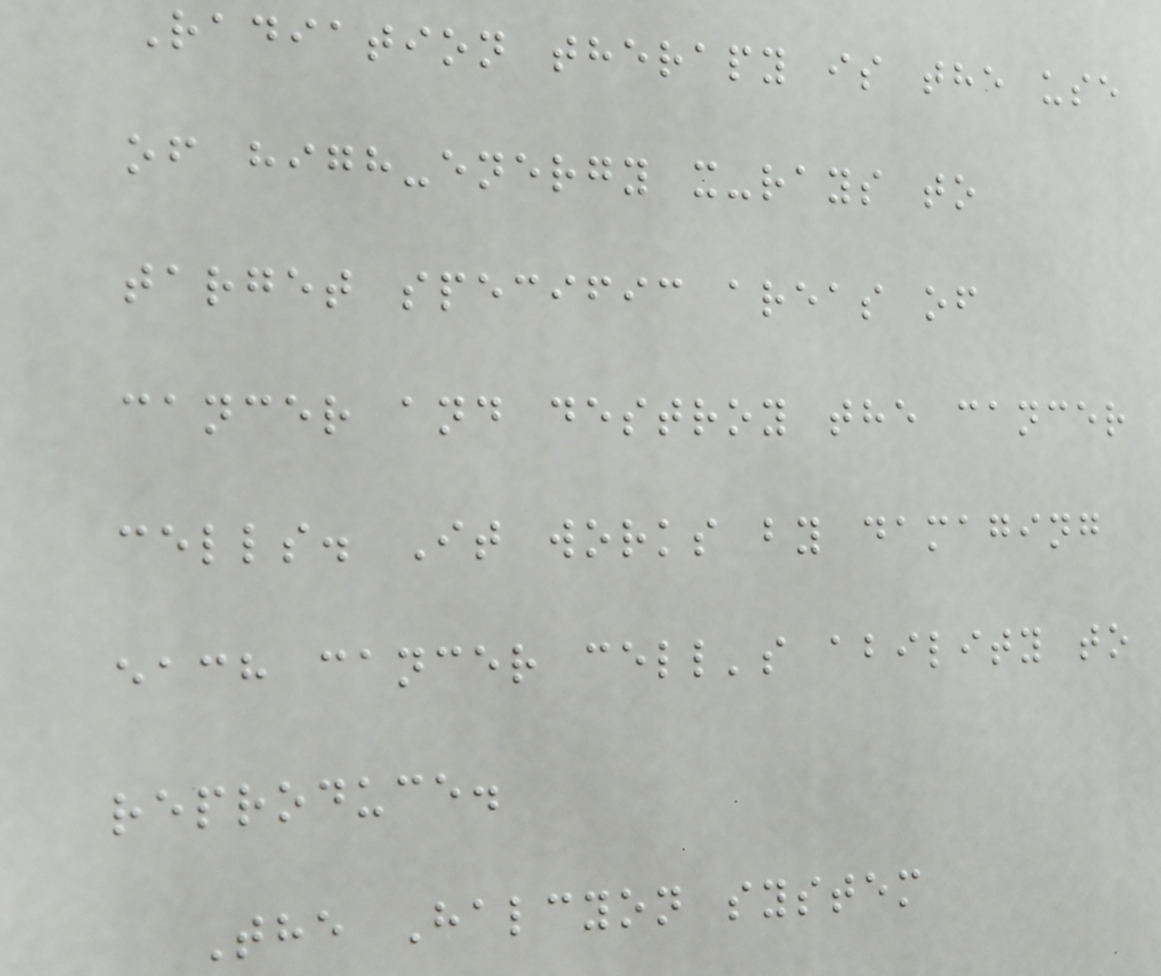Radiation therapy is the use
of high-energy x-rays to
target specific areas of
cancer and destroy the cancer
cells. It works by damaging
each cancer cell's ability to
reproduce.
The Halcyon system
